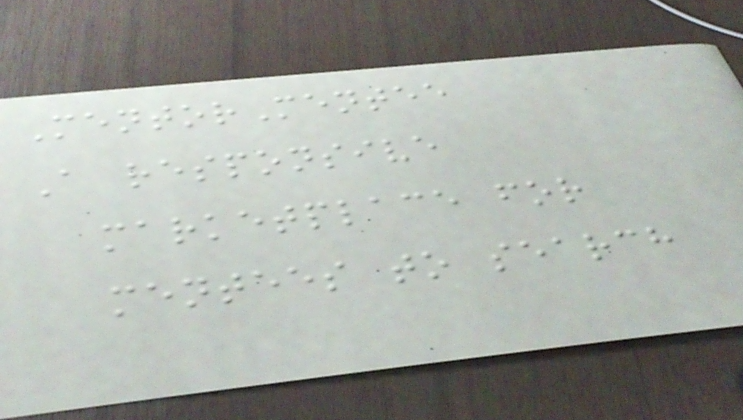MentorMentee
A responsive
marketplace for
mentees to search
